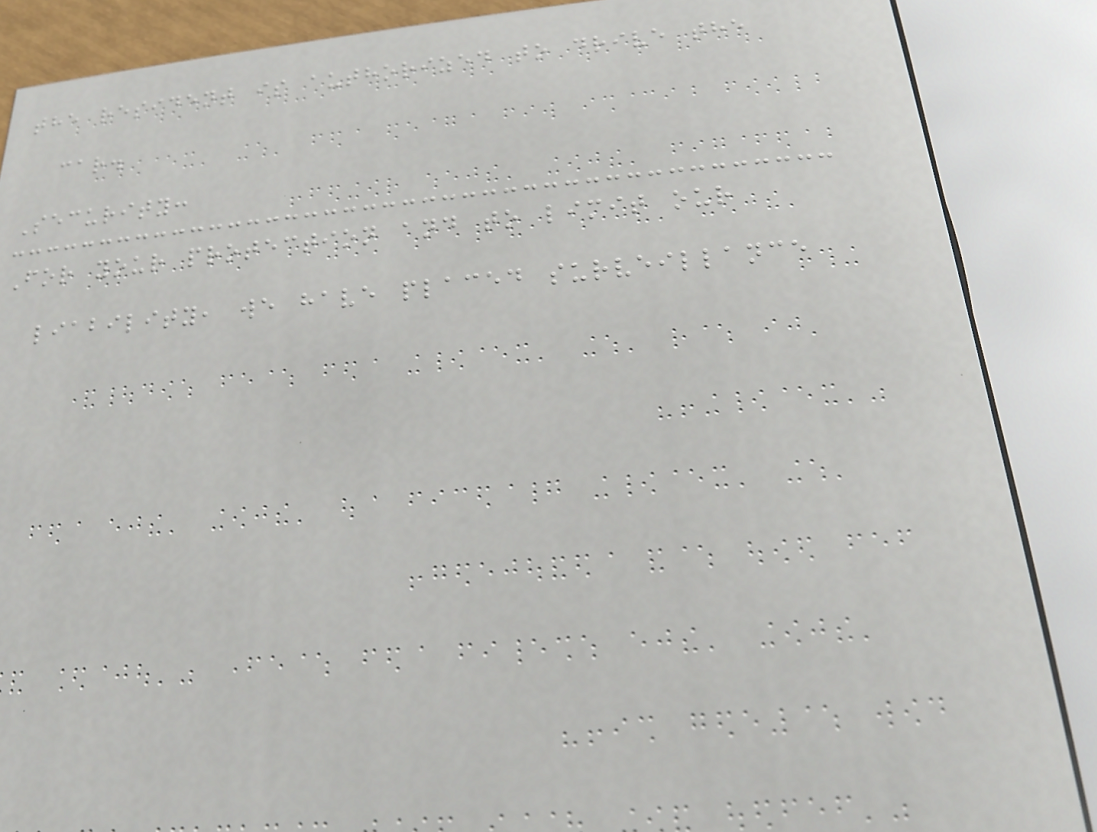the resident is authorized to drive the
car.
Security:
For your protection and to limit our
liability, we have placed surveillance
